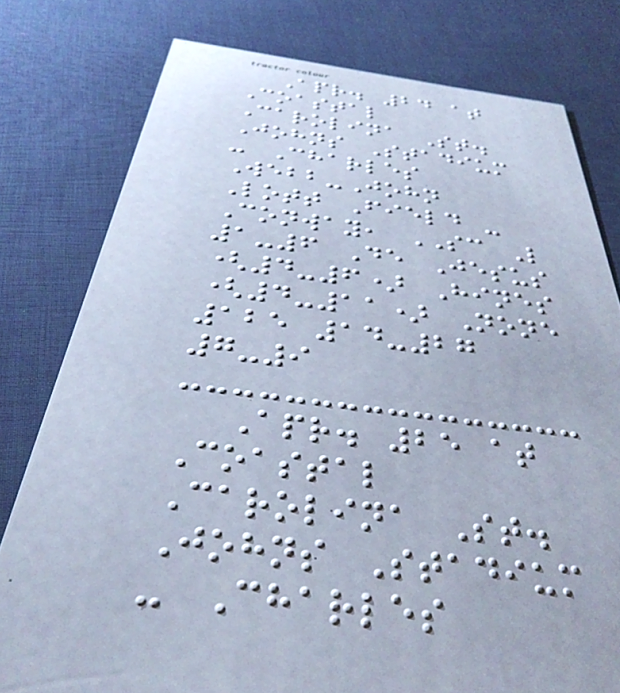Apr. 24 at
Coastal
Carolina St.
Johns Stadium
- Charles
Webb-John
Lott Field -
Conway, SC L
1-6 De Jesus
(4-6) Hines
(4-11) None
125 14-27
7-9
Apr. 25 at
Coastal
Carolina St.
Johns Stadium
- Charles
